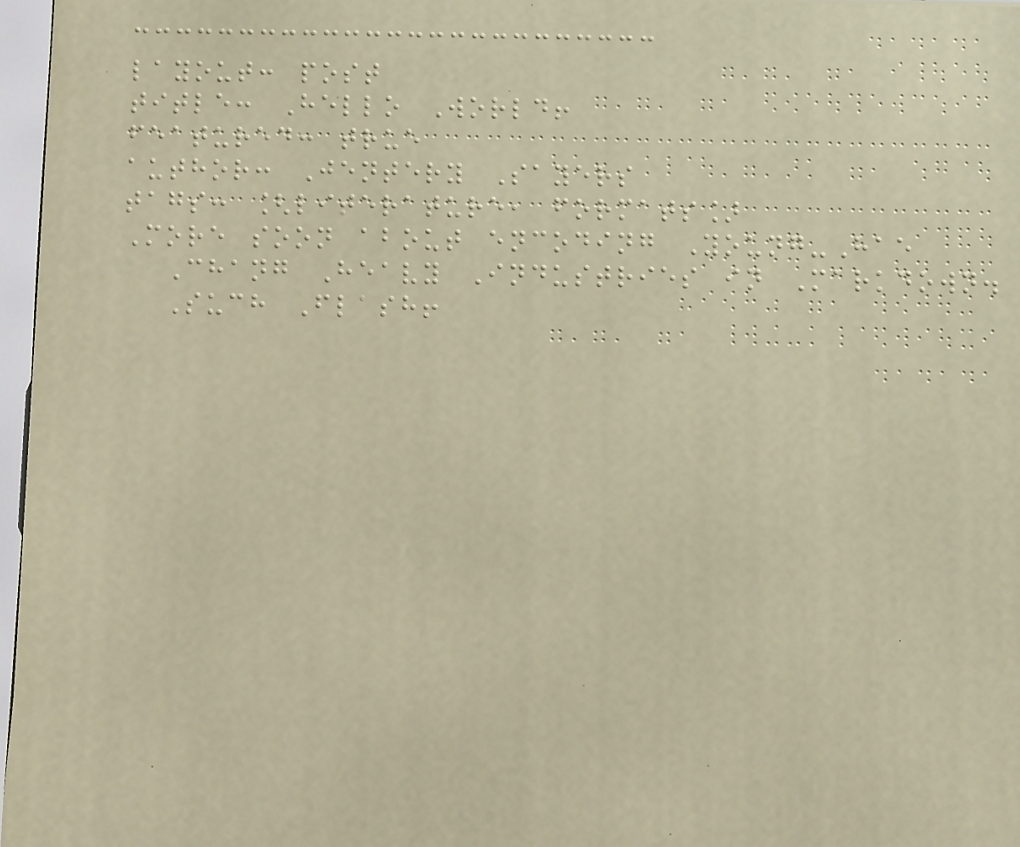layout: post
title: Hello World!
featured: true
author: Jentery Sayers
tags: [literature, formats]
More soon about encoding Young-Hae
Chang Heavy Industries in Markdown.
Such Flash!
